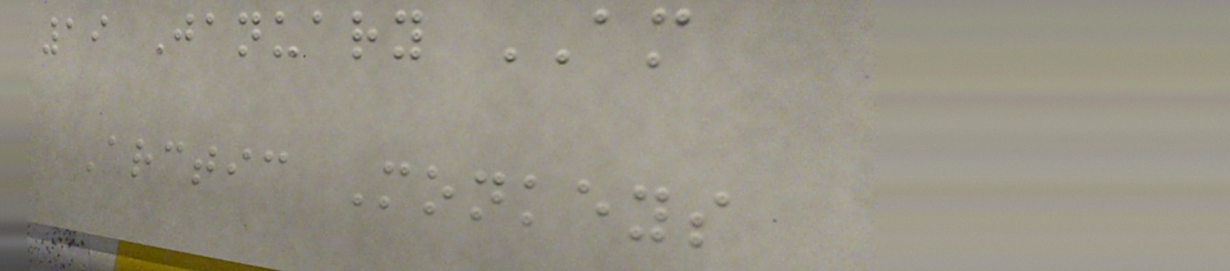19 January AM
Arctic Monkeys
